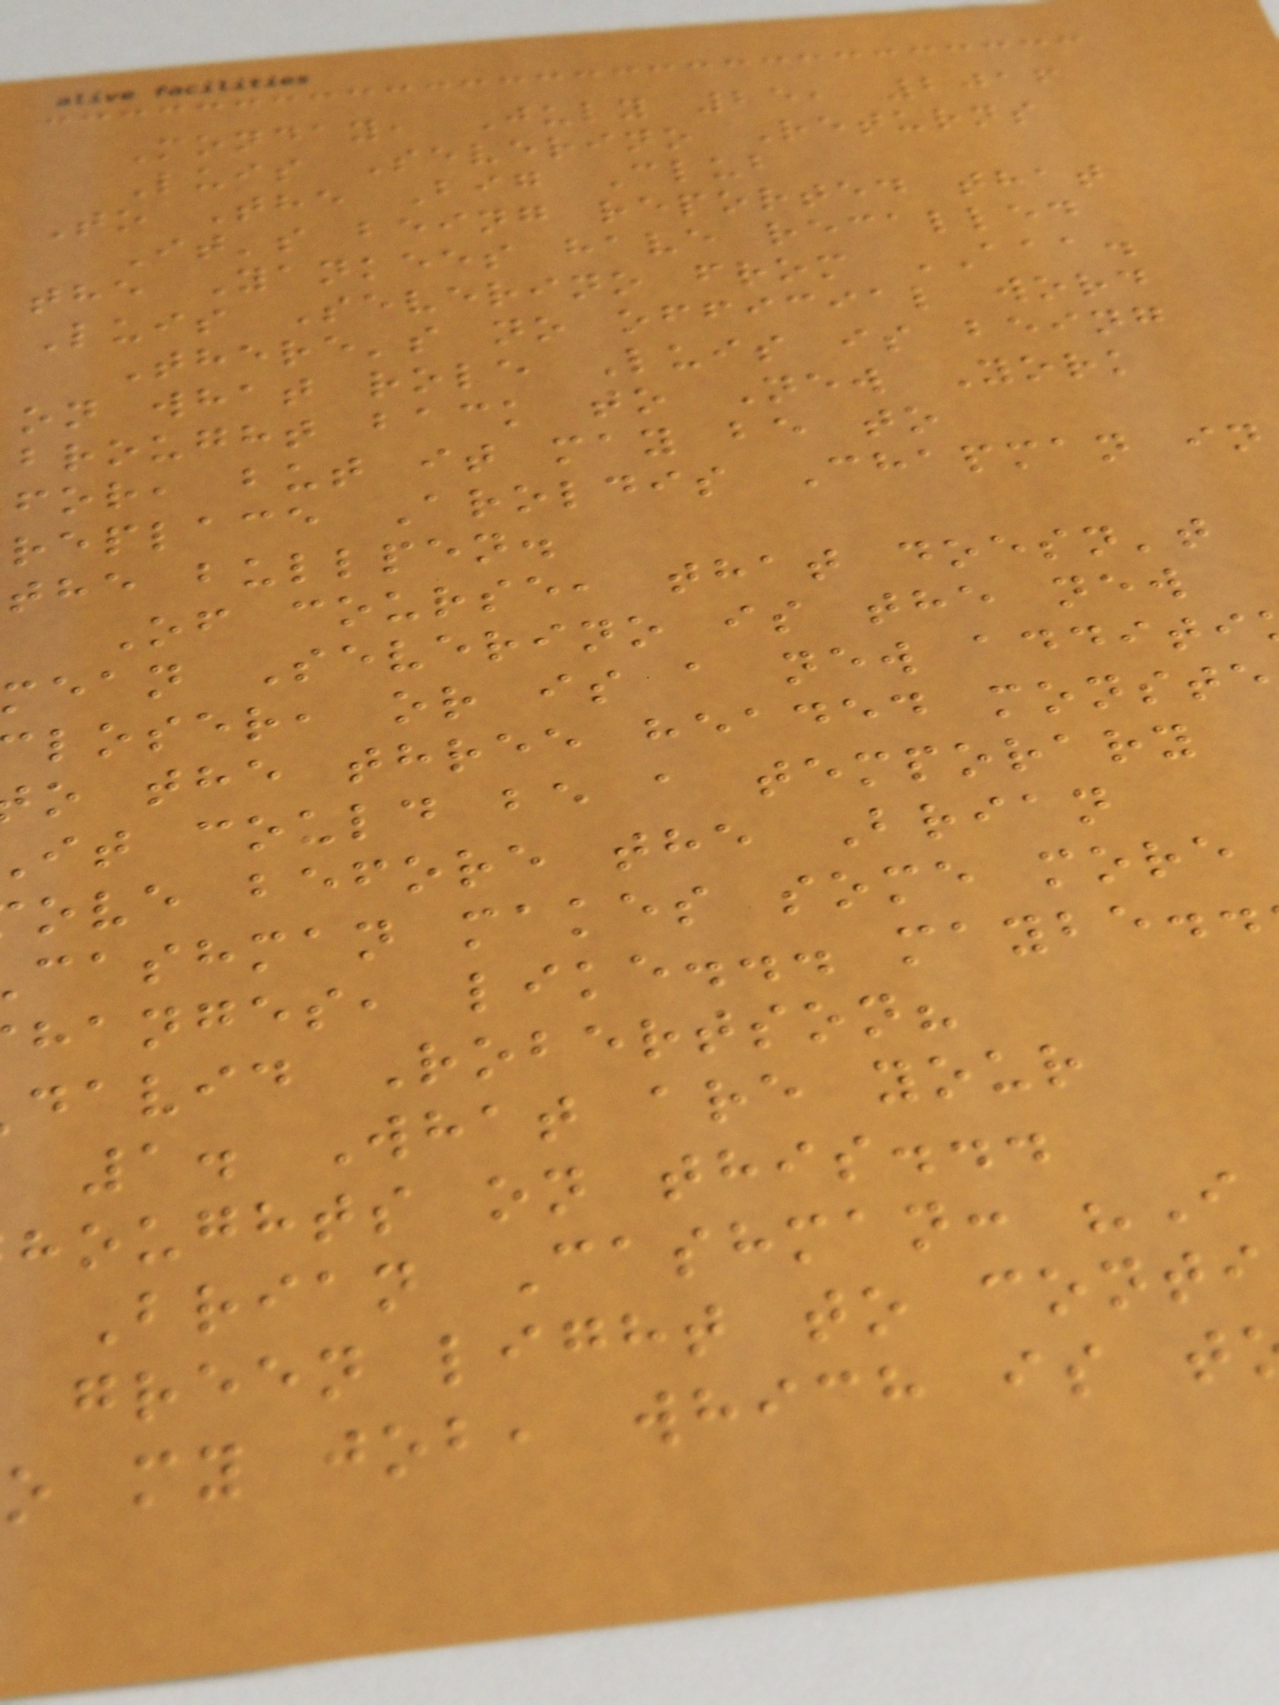Monday, July 25, 2016
Luis Severino Returns
To The Big Club
It's being reported that
the Yankees have recalled
Luis Severino from AAA.
There's no official word
on what role Luis is being
brought back to New York
for, but it may be to
replace Aroldis Chapman in
the bullpen.
Of course, that doesn't
mean Severino is the new
loser, or is a new additi
o the three headed monste
it could be a temporary
ove before the Brian
cashman makes some more
hanges, like... maybe..
david Robertson?
1. What are your
houghts on this...
Brian Cashman: "I
green light to conti
o my job, which is t
